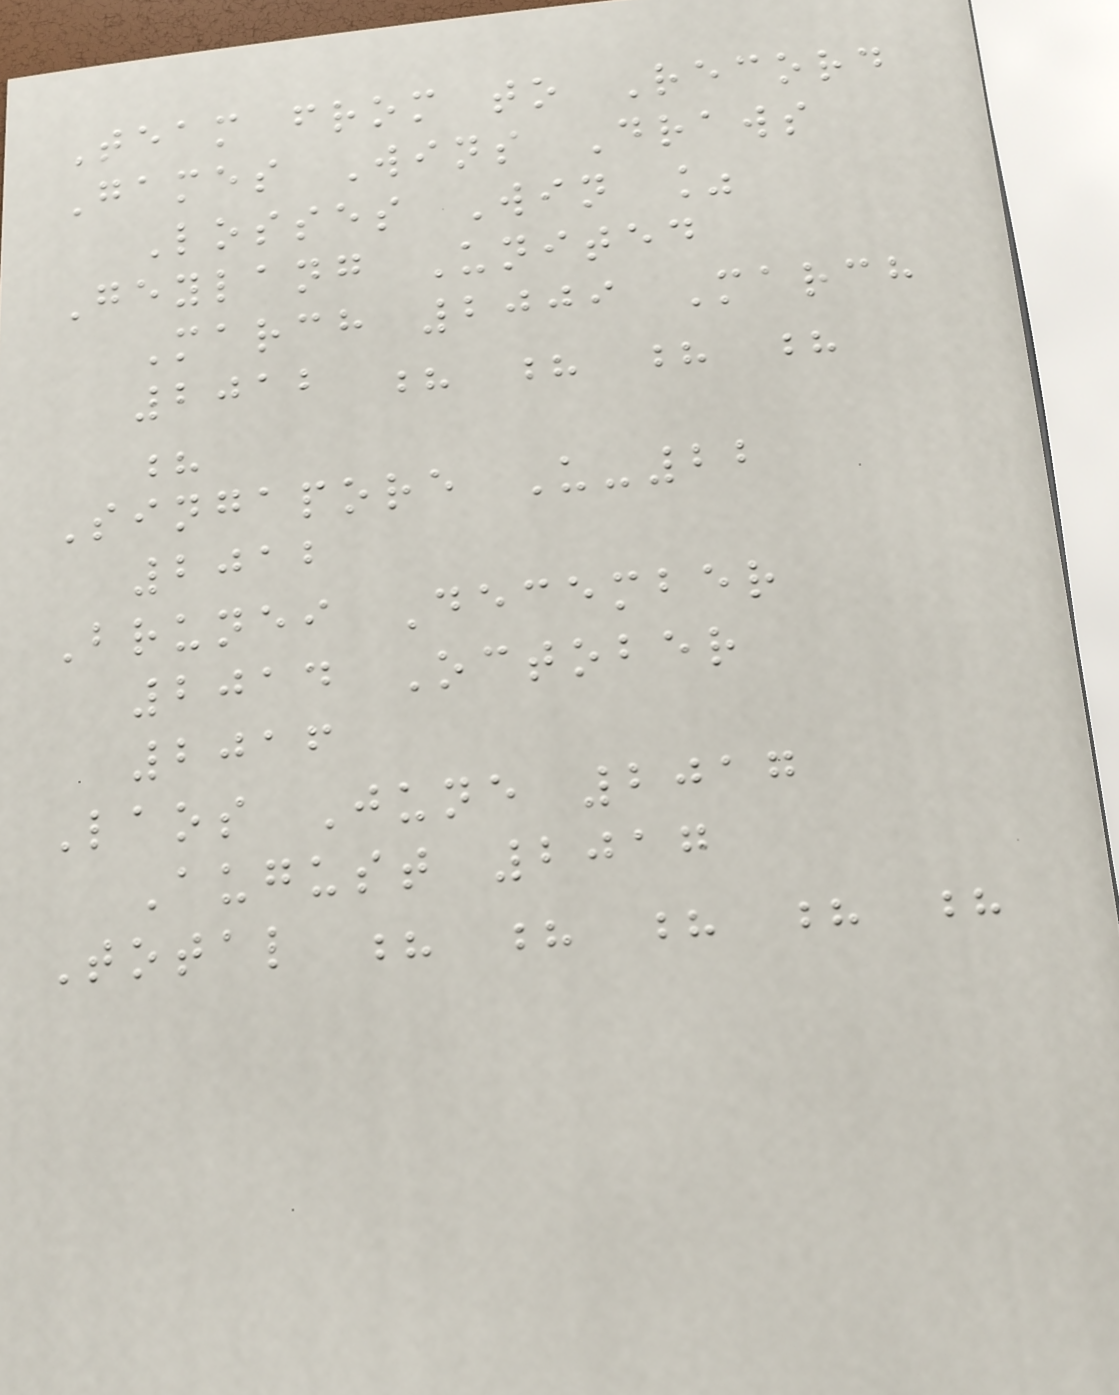Team from to Record
Games Wins Draws
Losses Win %
Geylang United
March 2009 March
2012 ? ? ? ?
?
Singapore U-22
2012
Brunei December
2014 October
2016
Laos June 2017
August 2017
Total ? ? ? ? ?
